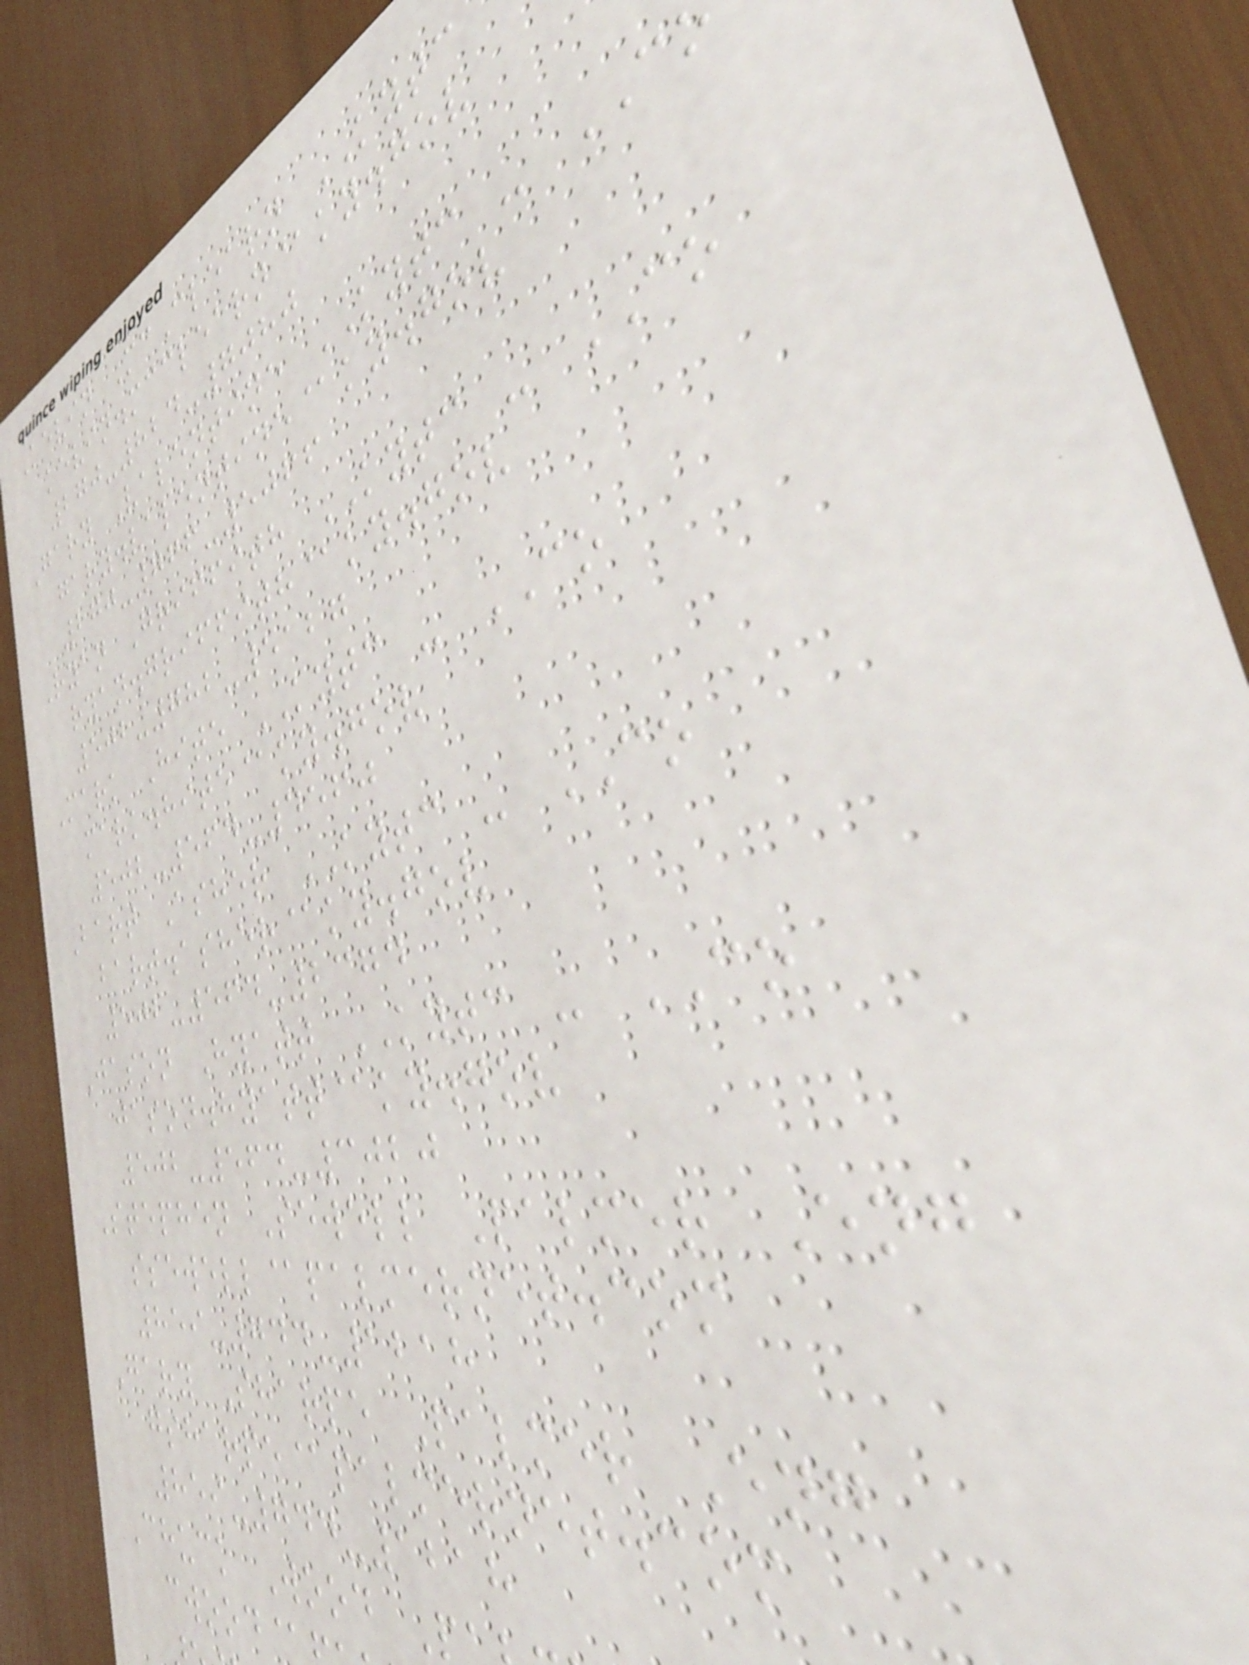Kevin McClearn KYTC
kevin.mcclearn@ky.gov
270-824-7080
Gary Valentine KYTC -
gary.valentine@ky.gov
270-766-5066
Ryan Griffith KYTC - CO
ryan.griffith@ky.gov
502-782-5127
Mark Hite KYTC - CO
mark.hite@ky.gov
502-564-4560
Bart Asher KYTC - CO
bart.asher@ky.gov
502-564-2374
Jason Hyatt KYTC - CO
jason.hyatt@ky.gov
502-564-3020
Stephen Sewell Palmer Eng
ssewell@palmernet.com
859-744-1218
Gary Sharpe Palmer Eng
gsharpe@palmernet.com
859-744-1218
Chuck Wood
cwood
